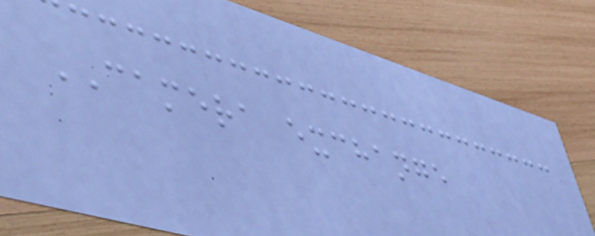CAMERA exchange
